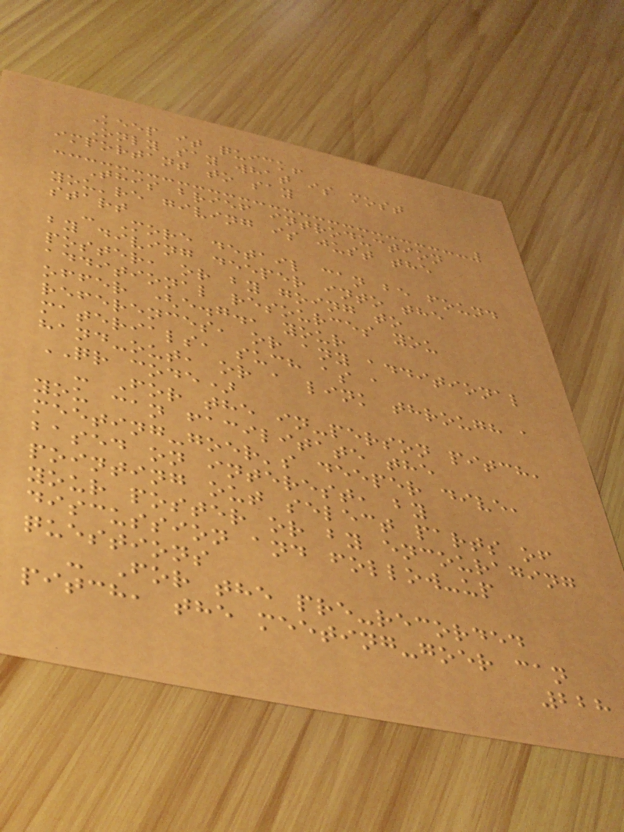Keep it quick!
Only say what is most
important to say
This brief introduction
you're giving is just the
start
- More detail can be found
by diving deeper into the
poster, or by going to
additional resources you
offer (e.g., your
references, or any additional
materials, such as a
hand-out, or a link through a
QR code)
- For the in-person pitch,
you can facilitate the
meeting-goer's deeper dive,
based on interest, by
pointing out select parts of
your poster or by encouraging
discussion and follow-up
questions
- For the pre-recorded
pitch, the meeting-goer can
228
